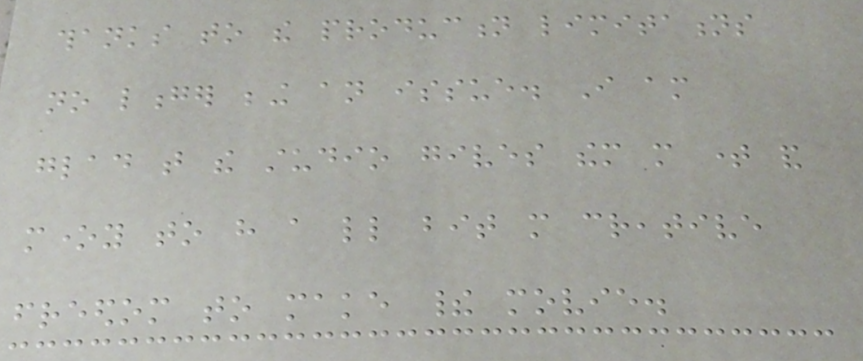thanks to the production limitations
no longer being an issue. I am
glad that the studio gives them more time and
money to have a little bit more creative
freedom to make their movie.
